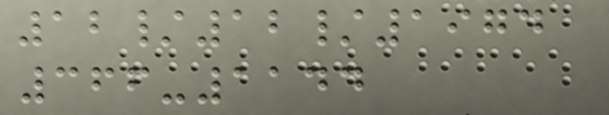12/12/1974
366-1144
